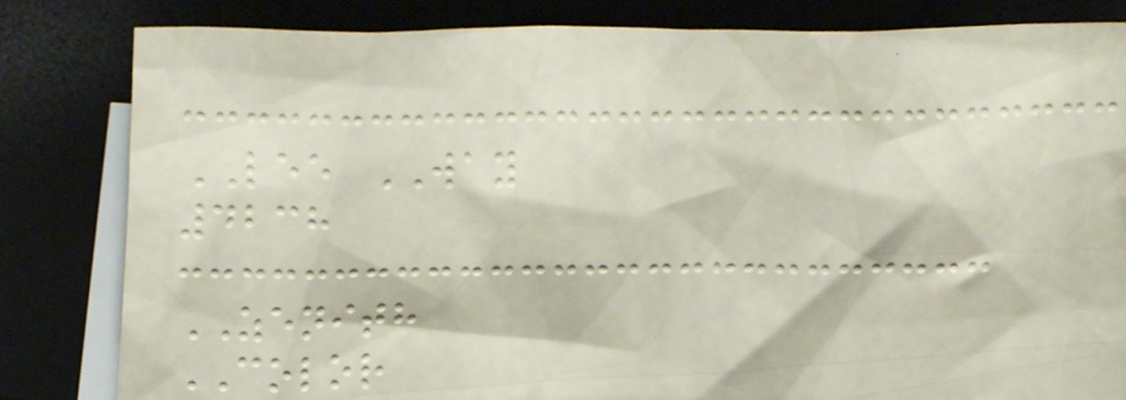LEE WAY
4238
ZENITH
COLOR
